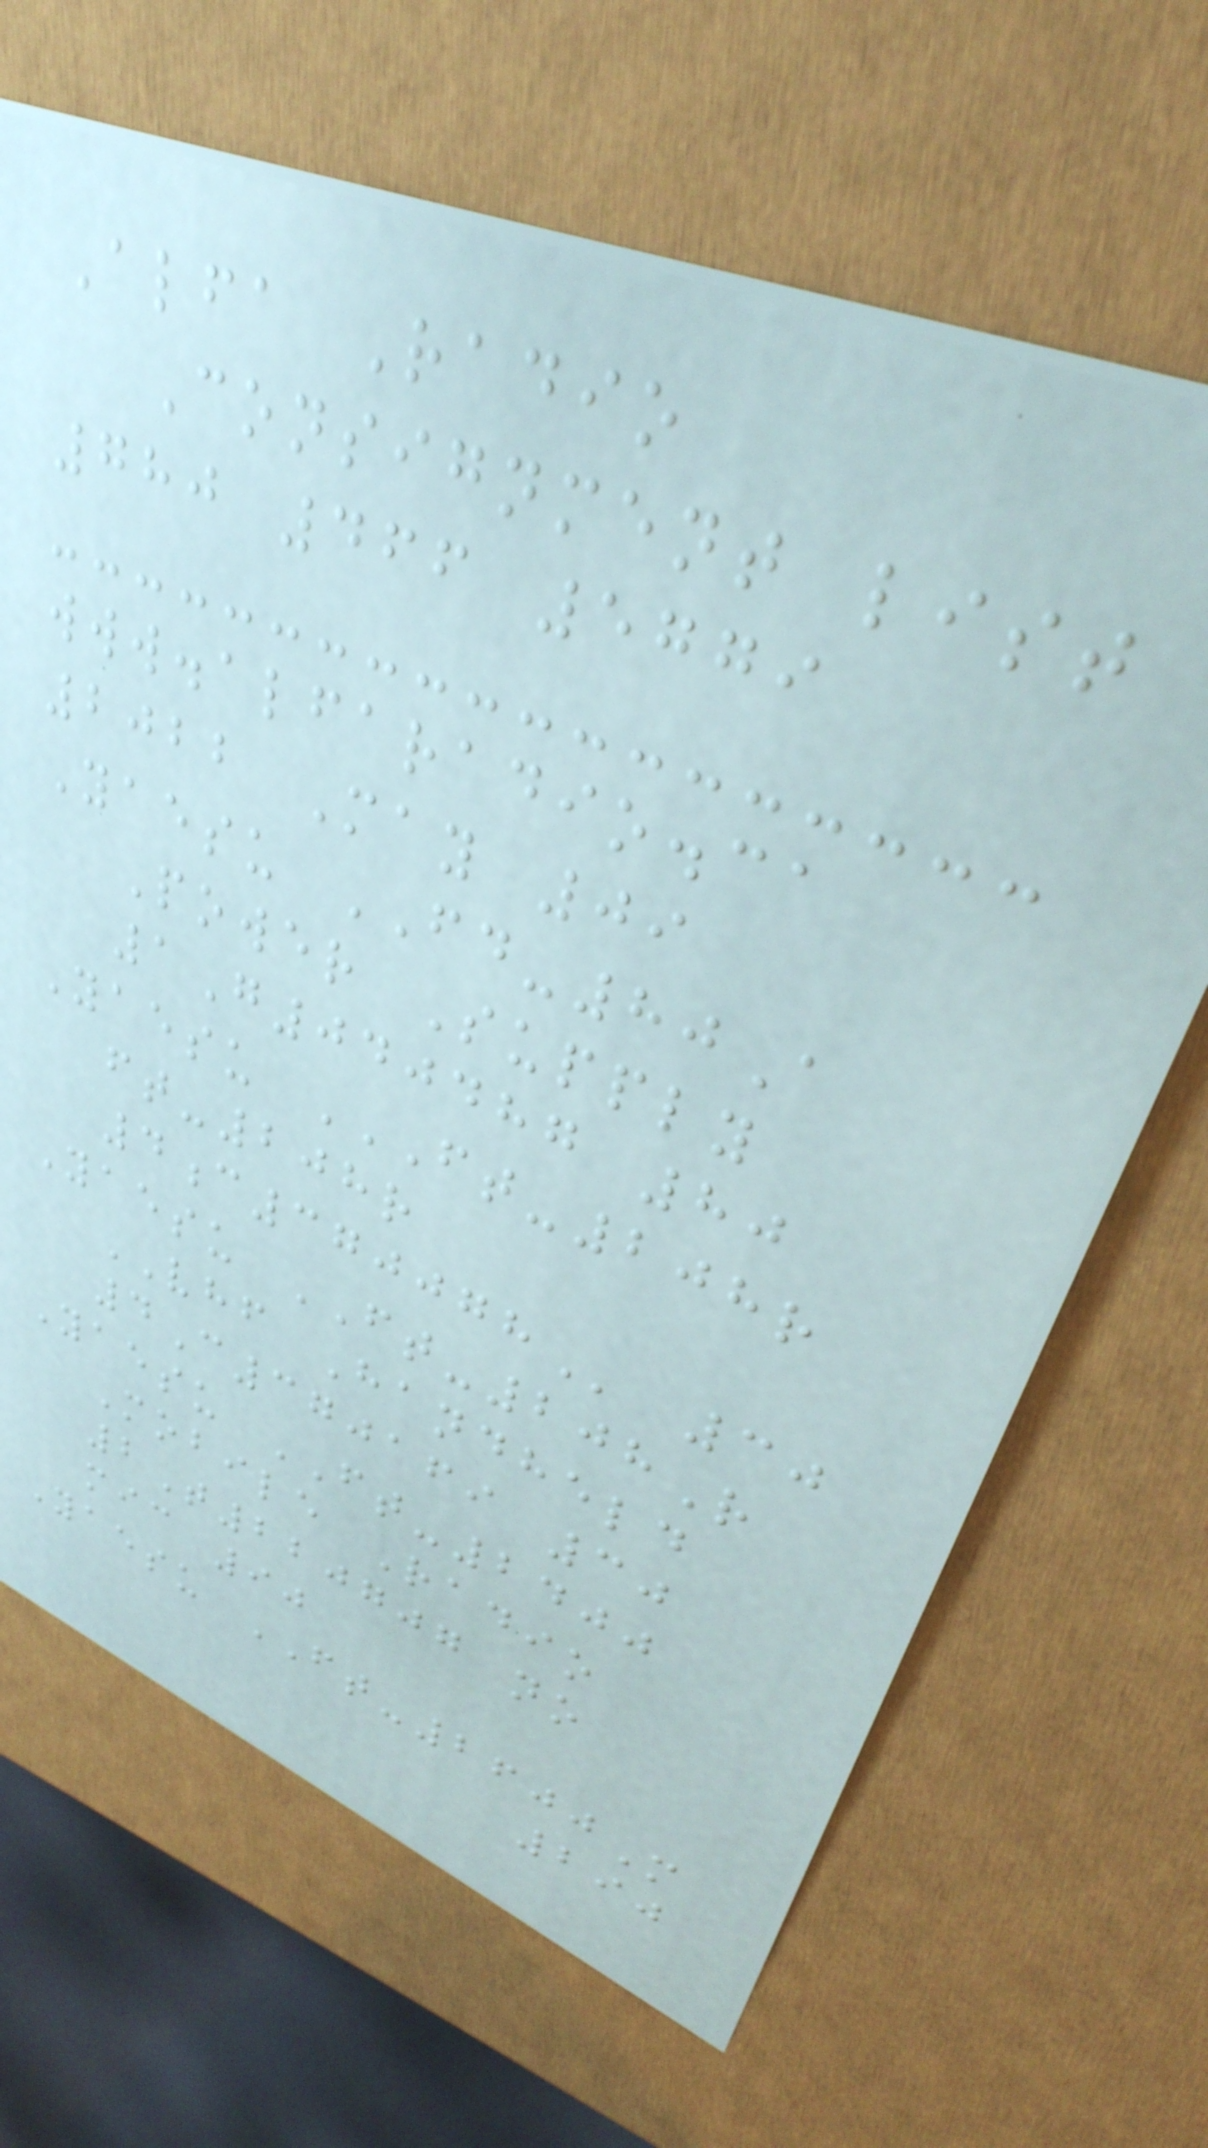Alfa Radio
Consignment list
780 466 5779
www.alfaradio.ca
2022 May 09
Yaesu FD-80A
Power Supply
1G040487 80
Yaesu FT-208R
FT-208R
4C370078 30
Yaesu FT-208R
VHF Handheld
4C370169 30
Yaesu FT-2400
Mobile Radio
2T220707 no
mic 90
Yaesu FT-2600M
290
